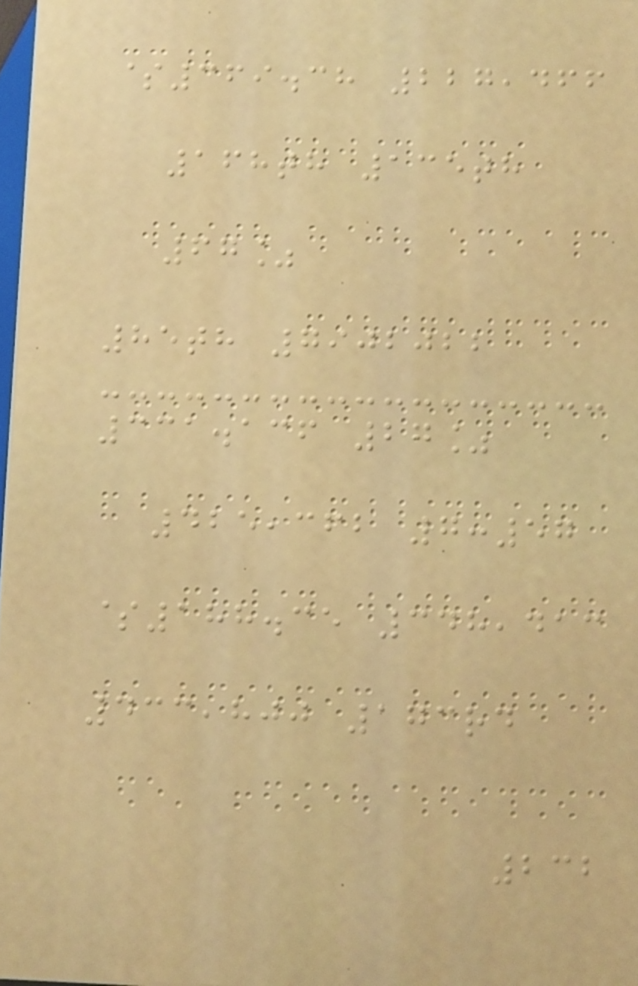$369.38 227,466
168th 135th
67%
85th 7902022
331.136 27%
425,362 7:57
$188.35 348,413
433,800 173rd
232
